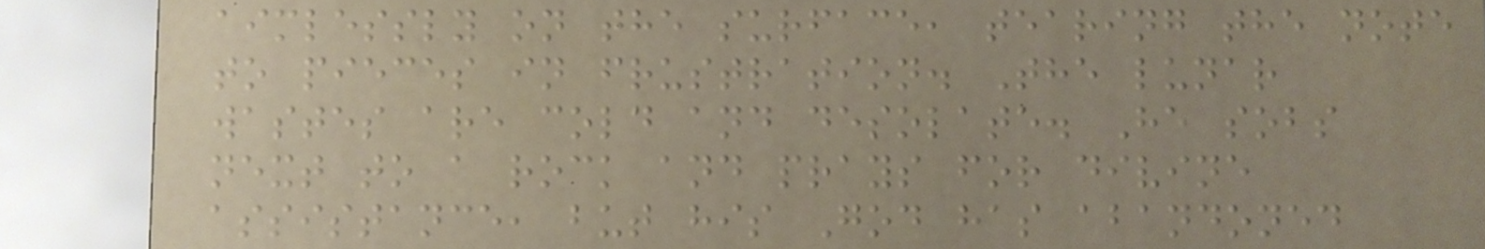aimlessly on the surface, tearing the note
to pieces in frustration. The lunar
wastes are cold and desolate. He sobs
next to a rock and prays for divine
assistance, but his God has abandoned
